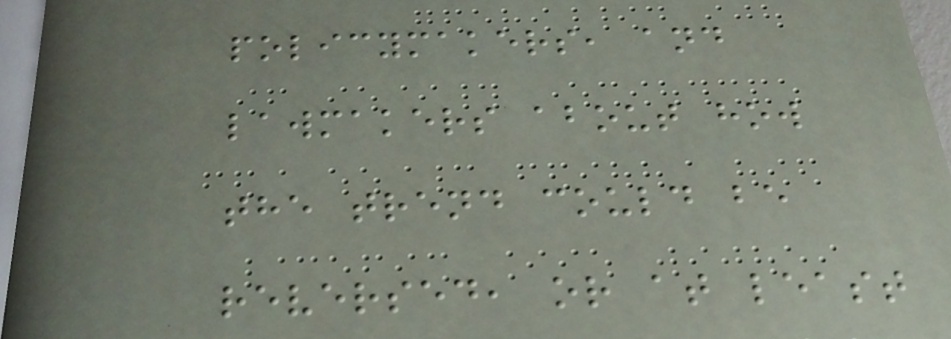policymakers, and
lawmakers about how
the trend could be
reversed, or at least
